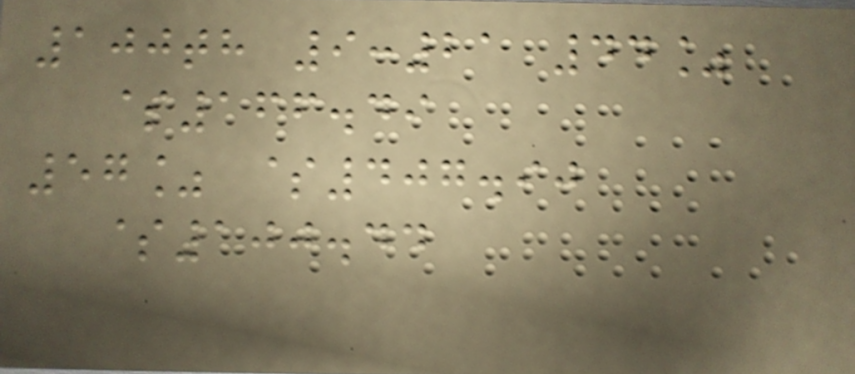100th 9:21 44%
$166.49
57% $407.90
$100.44
